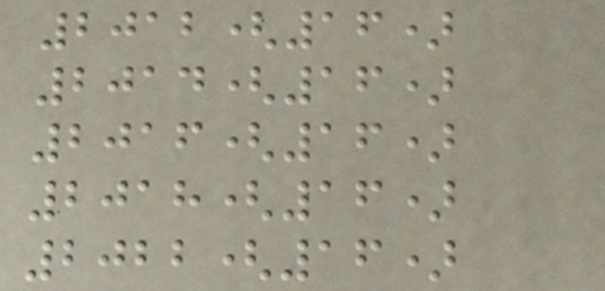2012(16)
2014(16)
2016(16)
2018(16)
2022(16)
